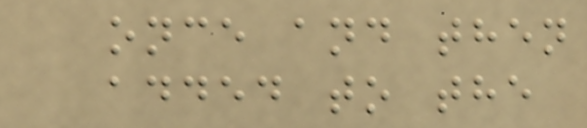once and then
added to the
